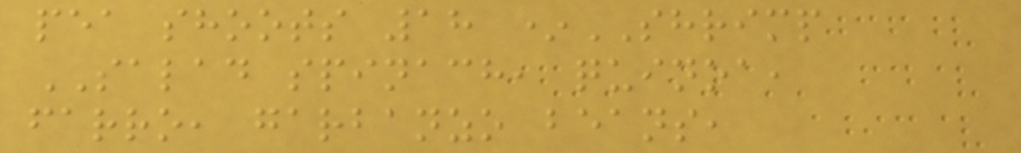pea shoots 18 *SHRIMP
SALAD spinach, quinoa,
farro, garbanzo beans,
